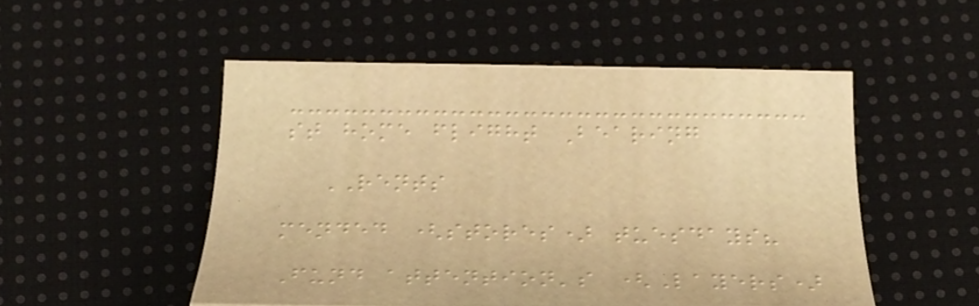st home flight Bearing
RENTS
mended (stores) tuesdays?
Fund attention's (Layers)
